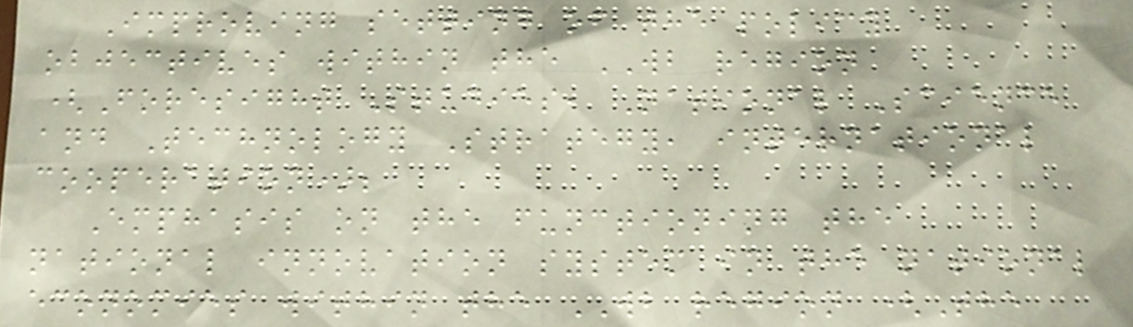Improving setting of the policy
objectives within the WB region
(Foresight Studies, National Science
and Technology Strategy, international
cooperation);
Emphasis on the functioning the
national innovation system in the national
economies within the WB region (The
